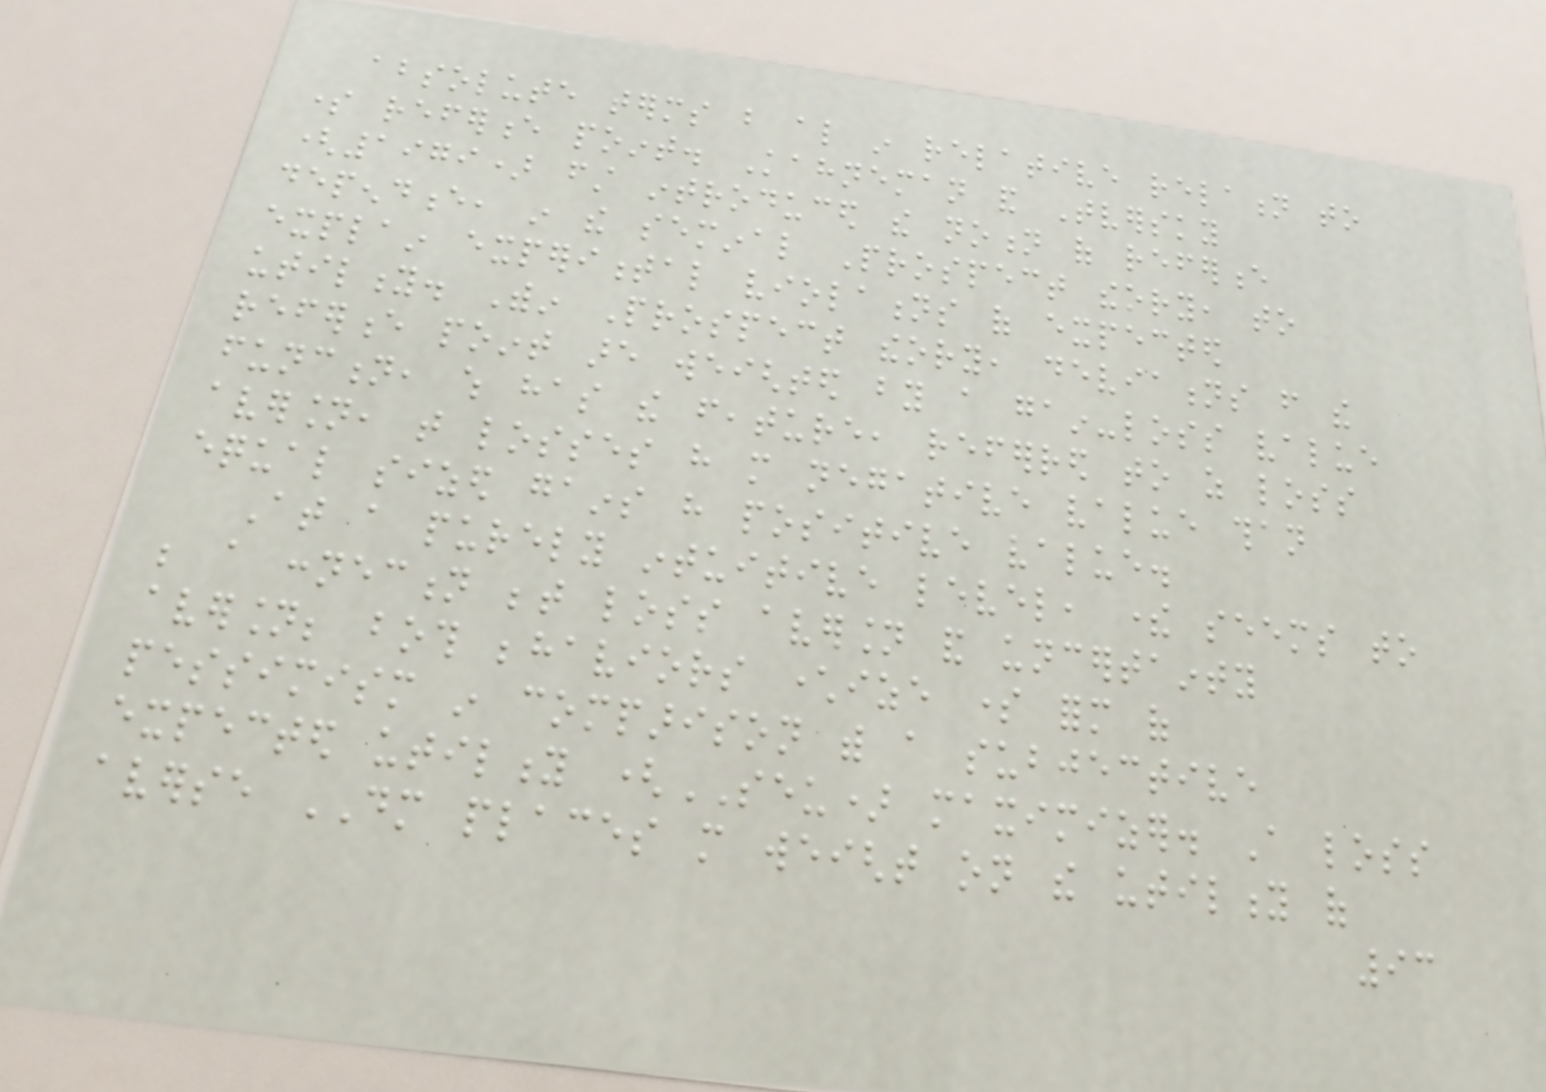absolute terms but also in relative relation to
some reference point. Kahneman and Tversky
(1979) first introduced the notion of reference
dependence, in the seminal Prospect theory, to
explain experimental violations of expected
utility. Within Prospect theory, deviations from the
reference point are weighted by a gain-loss value
function, which has the feature, referred to as loss
aversion, that losses have more negative value than
equal sized gains have positive value.
At a purely intuitive level, there seems to
be a connection between loss aversion and uncertainty
aversion; both behaviors characterize some form of
pessimism in comparison with a subjective
expected utility (SEU) maximizer. A loss
averse DM places more weight on the utility of
93
